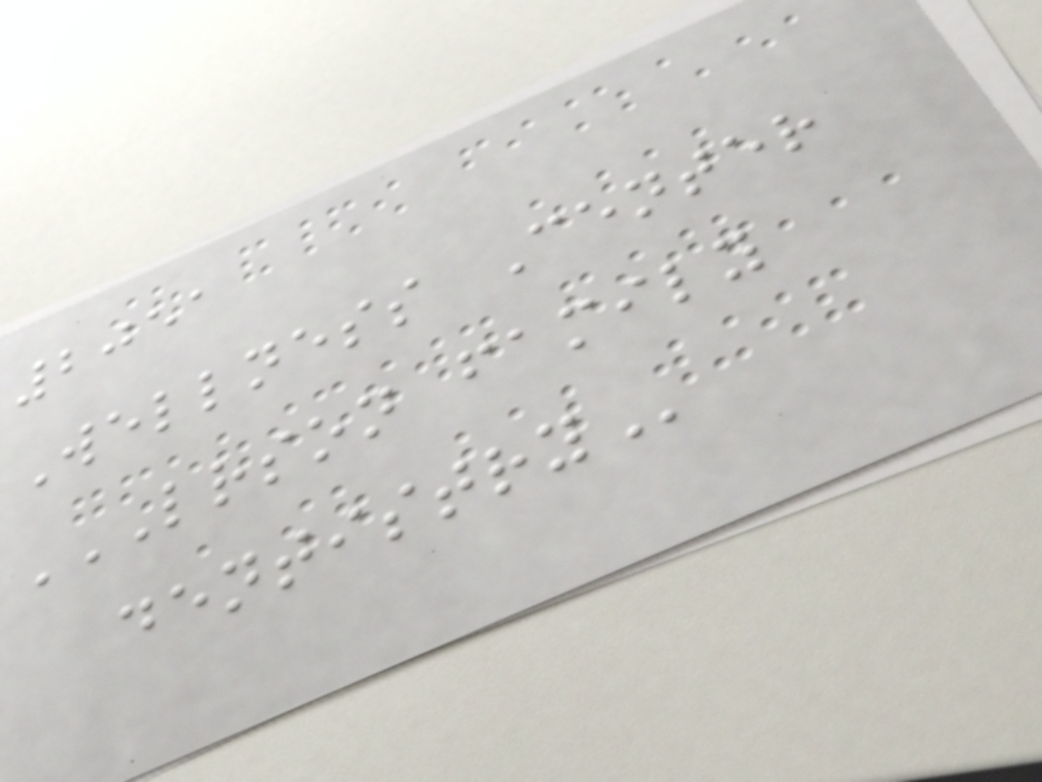2051
Wellness Center
LRSON FAMILY
DENTISTRY
